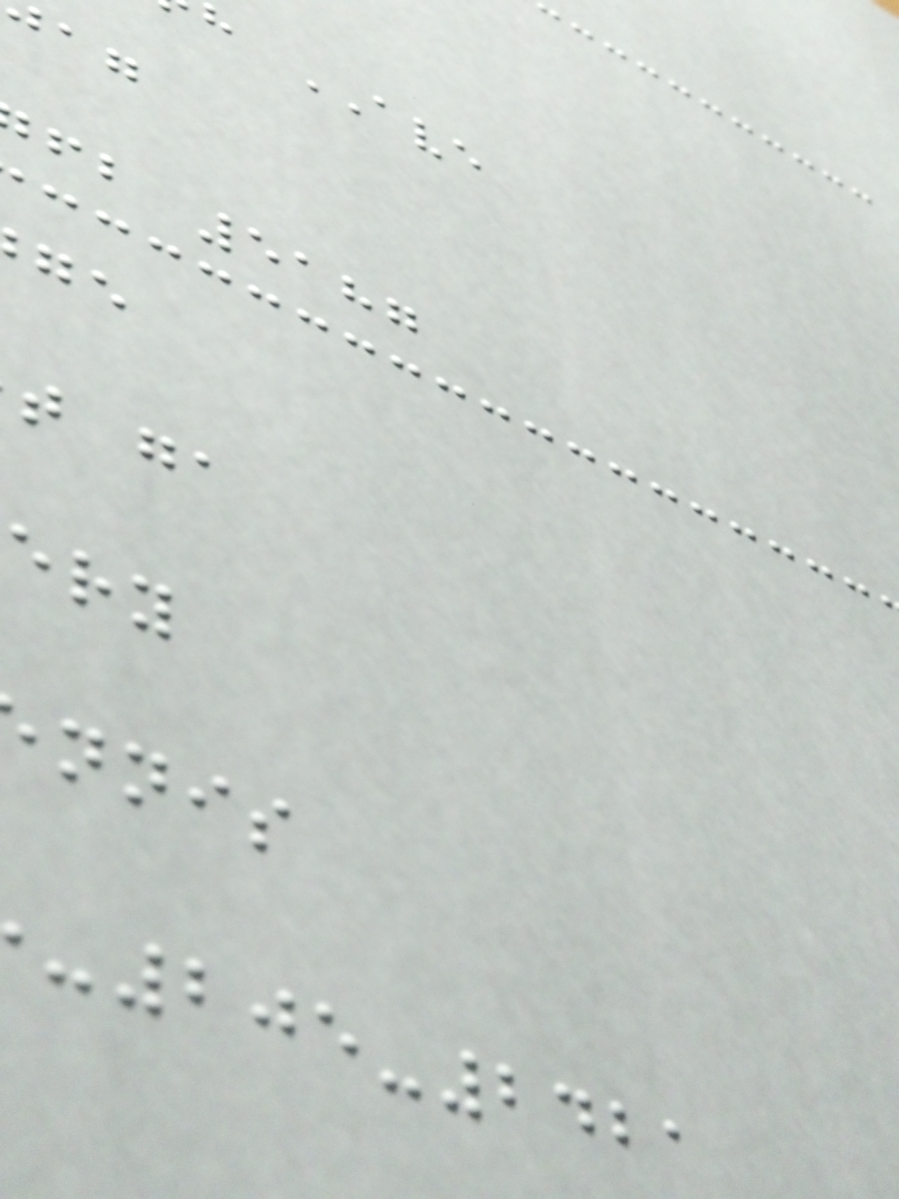h AVE
fb 5187
t ga
nnis
-205-2421
